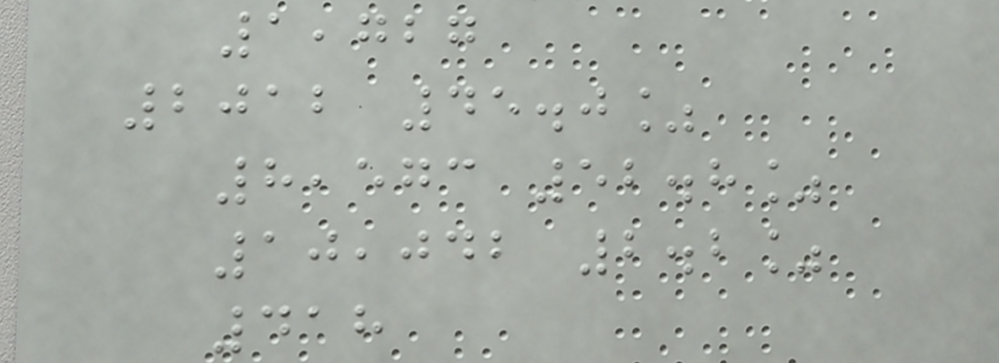1,727
2012 45.0%
8,573 52.8%
10,042 2.2%
418
